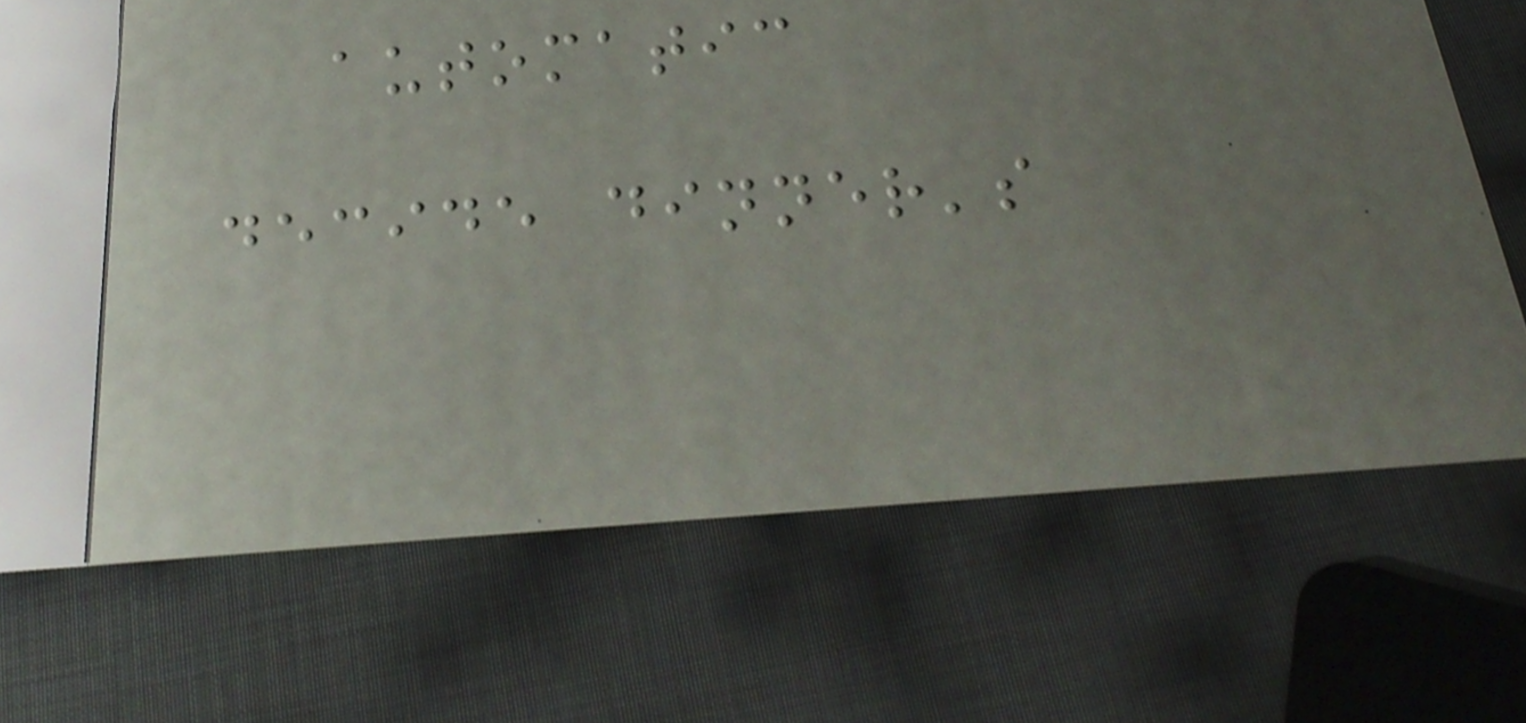automatic
decide dinner's
